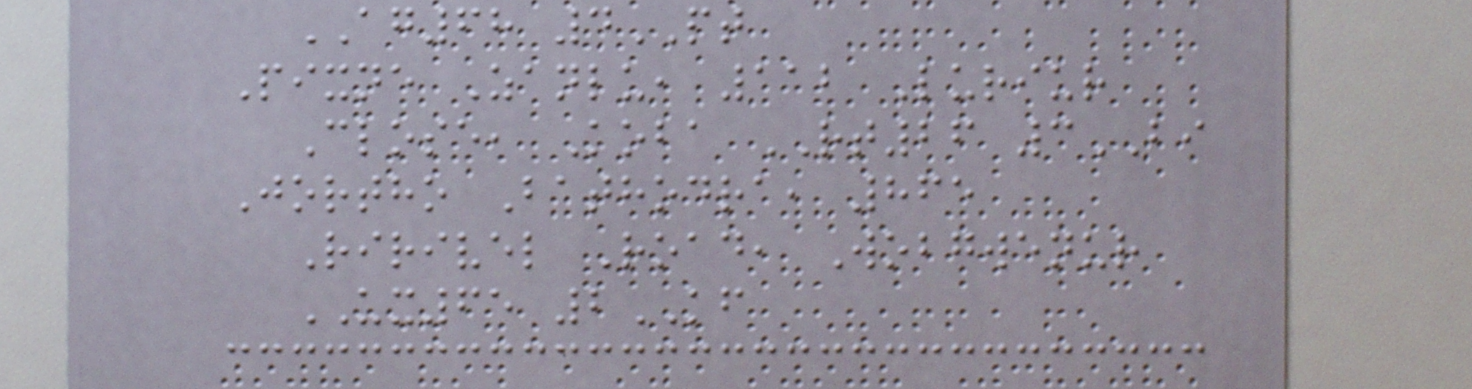AG68 4PT
Pixne Zanlu, 112 Luriur
Close, Koba RT26 3BI
Jortho Bathodra, 865
Ririvel Road, Wobgwenur
UX65 2KF
